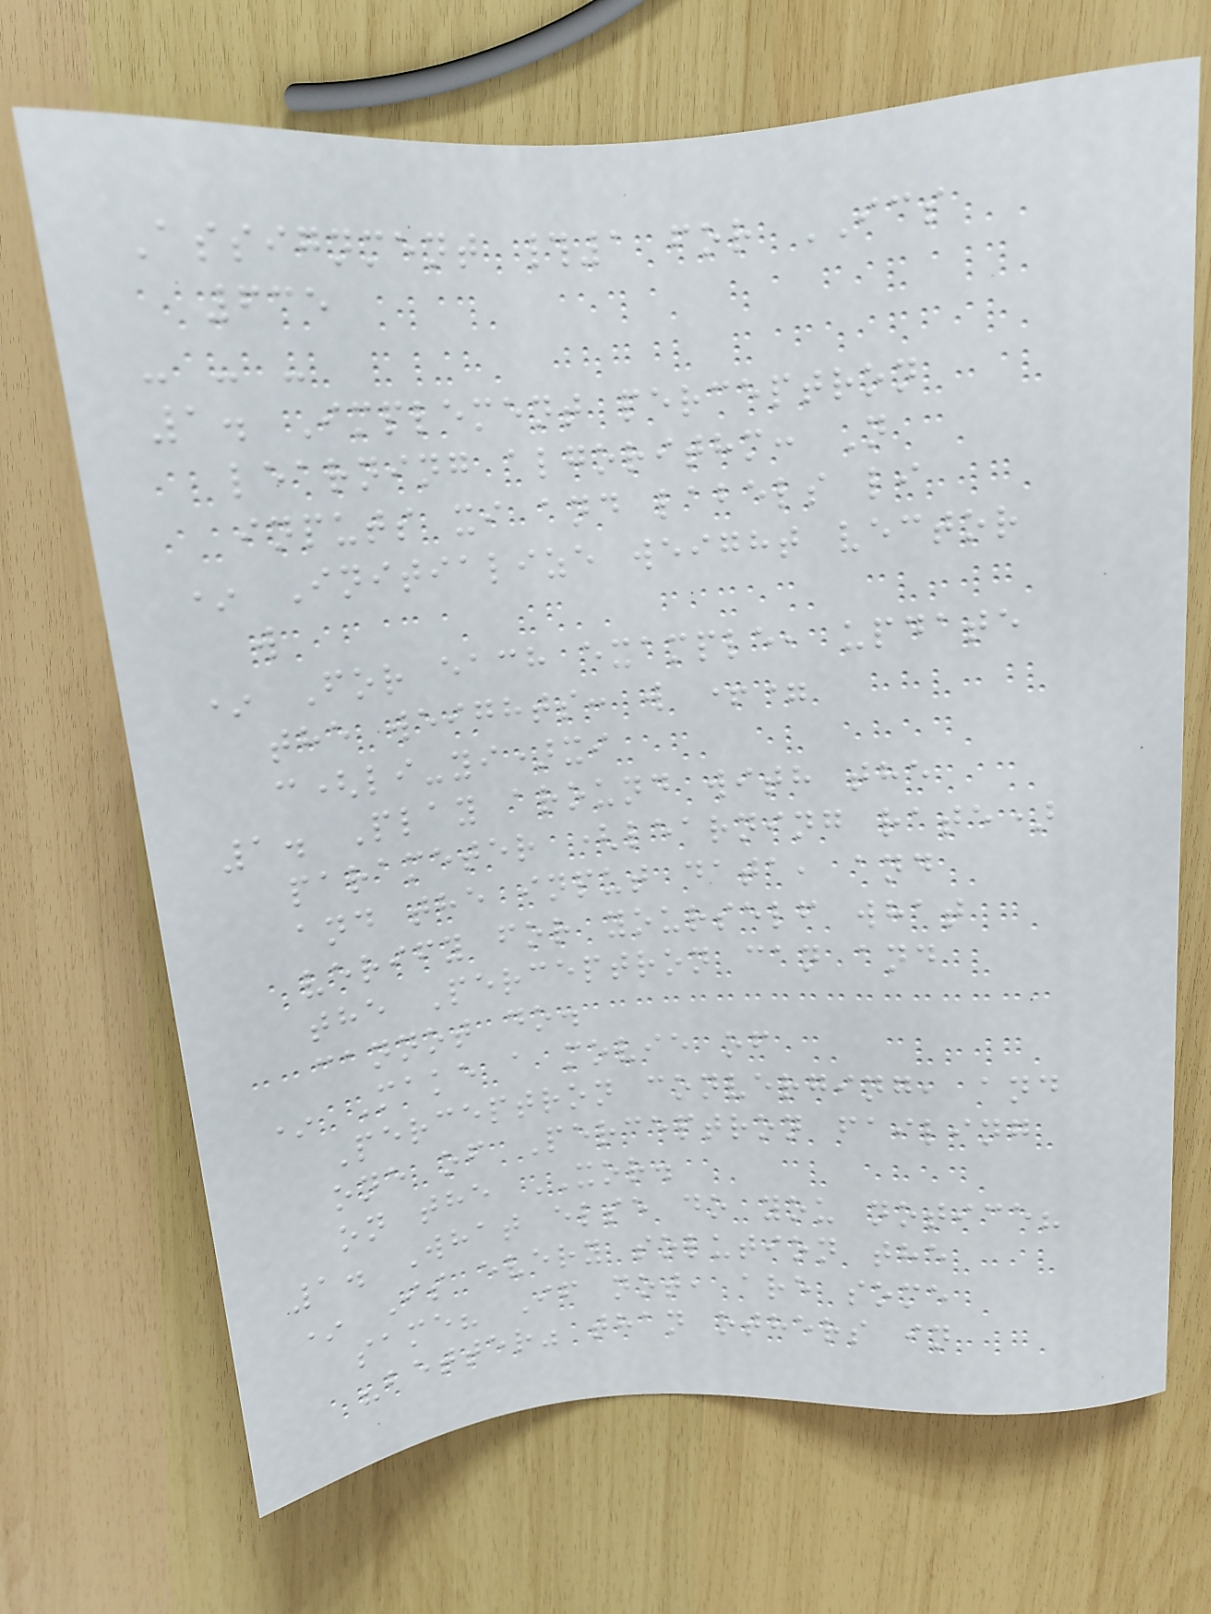Assignment #1 for ICS
635
- - -
1. Implement perceptron
learning algorithm: N
inputs xi and labels li
* Initialize weight vector
w
* For each example, update
the weights: w +=
c(li-yi)xi
1. Play around with the
parameter (learning rate)
and the input data, and
verify for yourself what
the Perceptron can and
cannot do.
* Make a movie of
Perceptron converging, and
one of Perceptron failing
on the XOR.
1. What else do you notice?
* Is every solution the
same? If not, are some
"better" than others in
